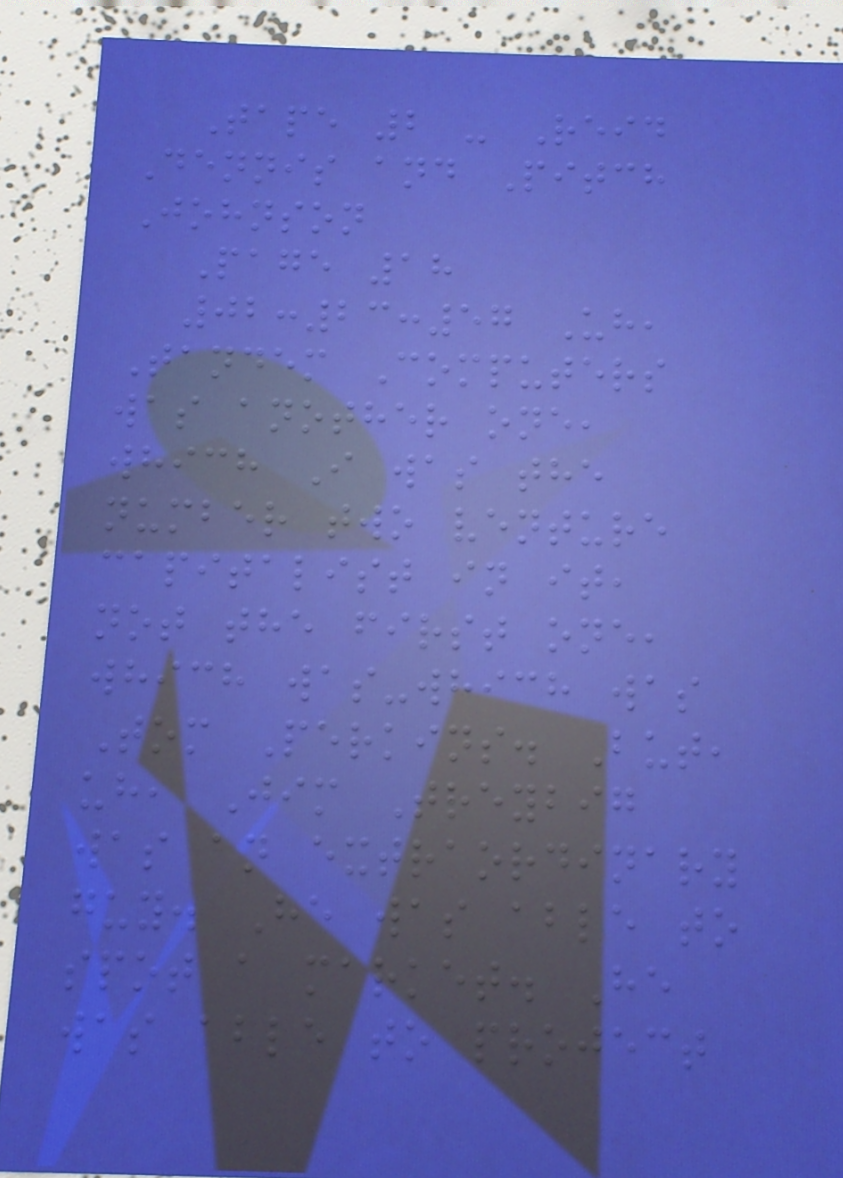Tape 2 - Reid
Dennis and Pitch
Johnson
Page 18
02:23:57 Uh,
Tandem Computers
was another one,
which I was the
number two venture
capitalist in it,
not the first one,
which was-which was
Tom Perkins. But,
uh, Jim Treybig
was an extraordinary
guy. He was able to
spot a market. He
was able to project
